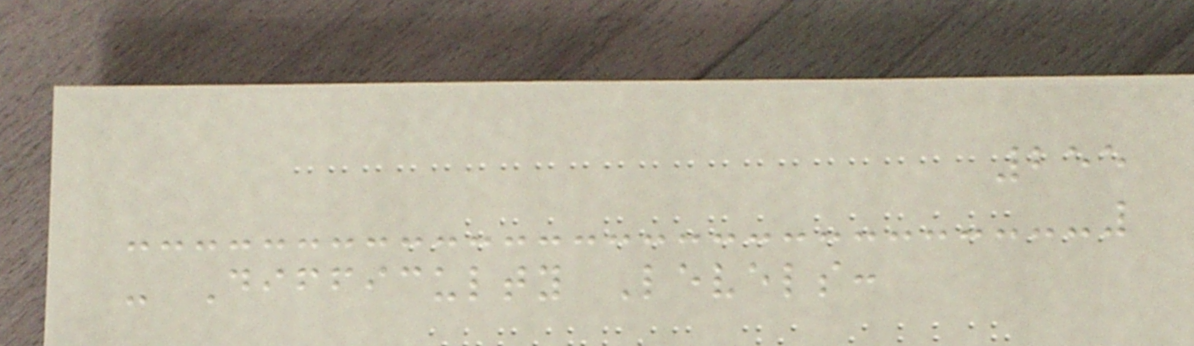255
- Difficulty Levels:
